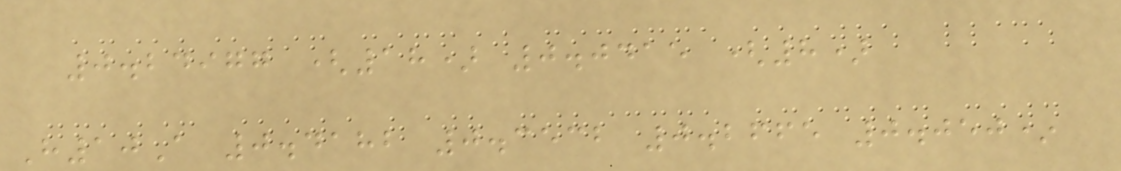0.24977 (18) 0.0415 (8)
H10A 0.4182 0.3532 0.2665 0.050*
